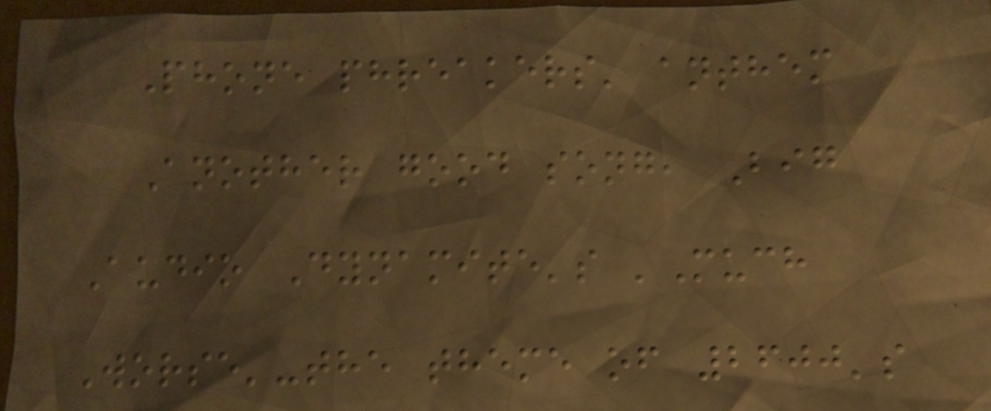Phone phreakers' anthem
Another good song, Big
Audio Dynamite's 'Much
Worse'-the theme of 2600's
